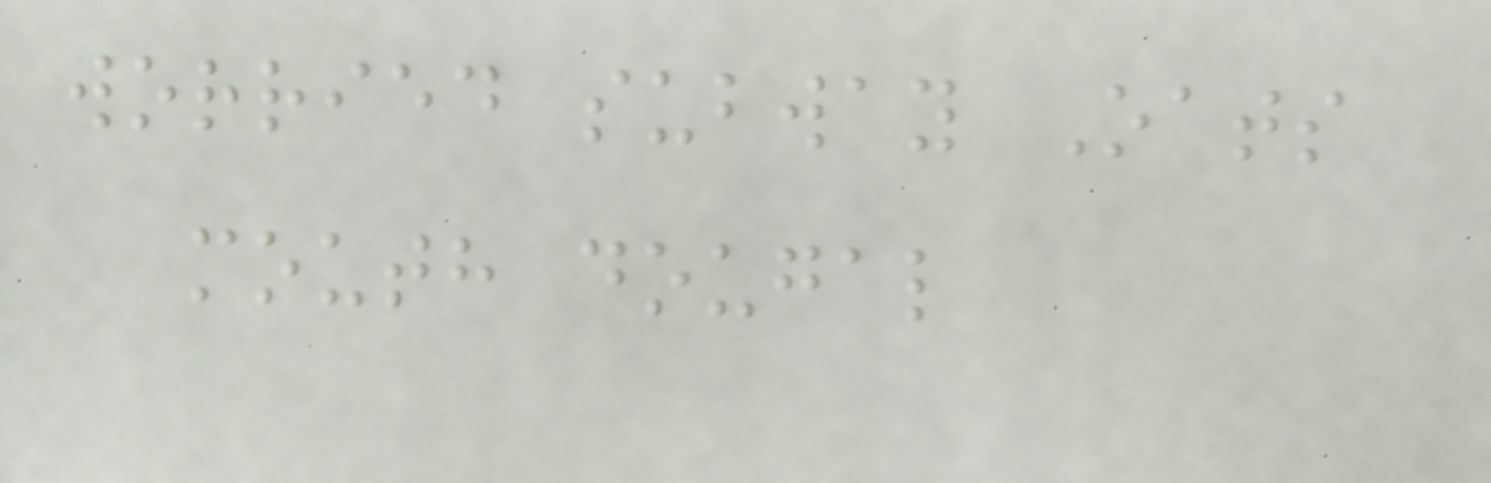worried subway Oats
mouth dougal
